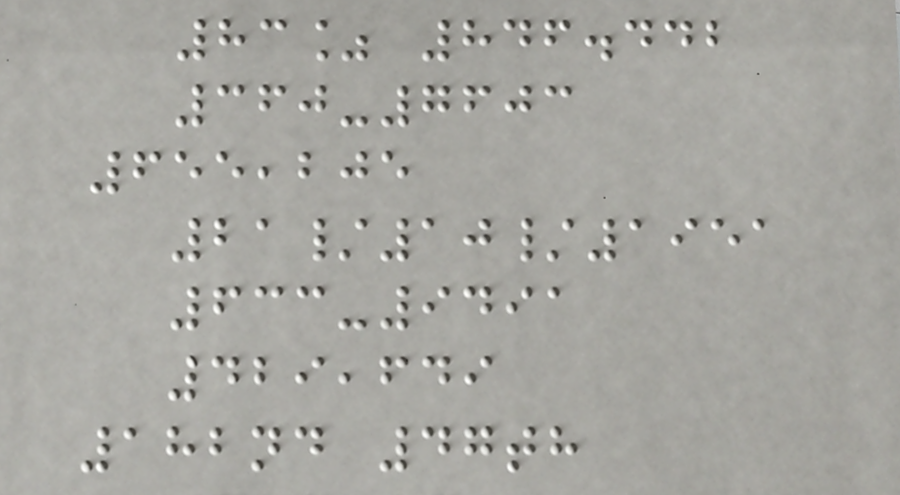83% 846.442
360-7603
655,205
21/10/1951
633-9491
429,649
182nd 47th
